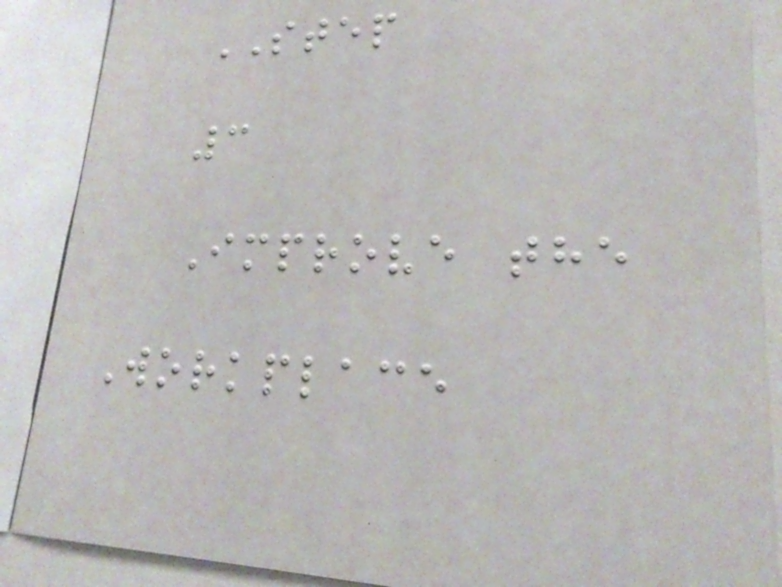STEP
3
Improve the
Workplace
